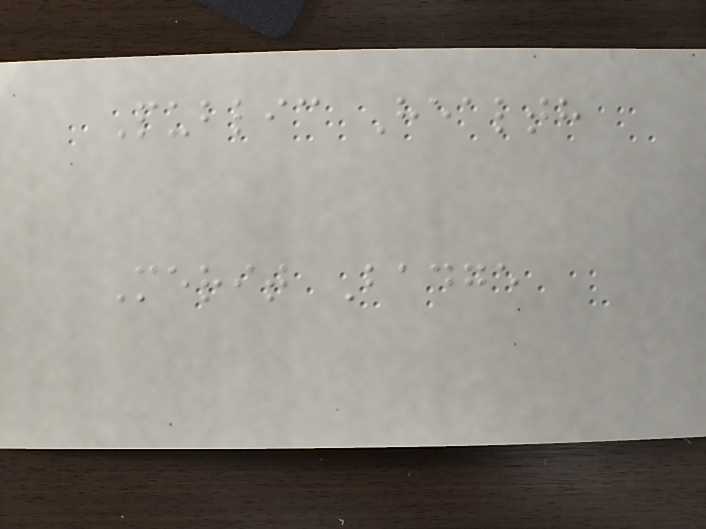Public Health
Merit Badge
